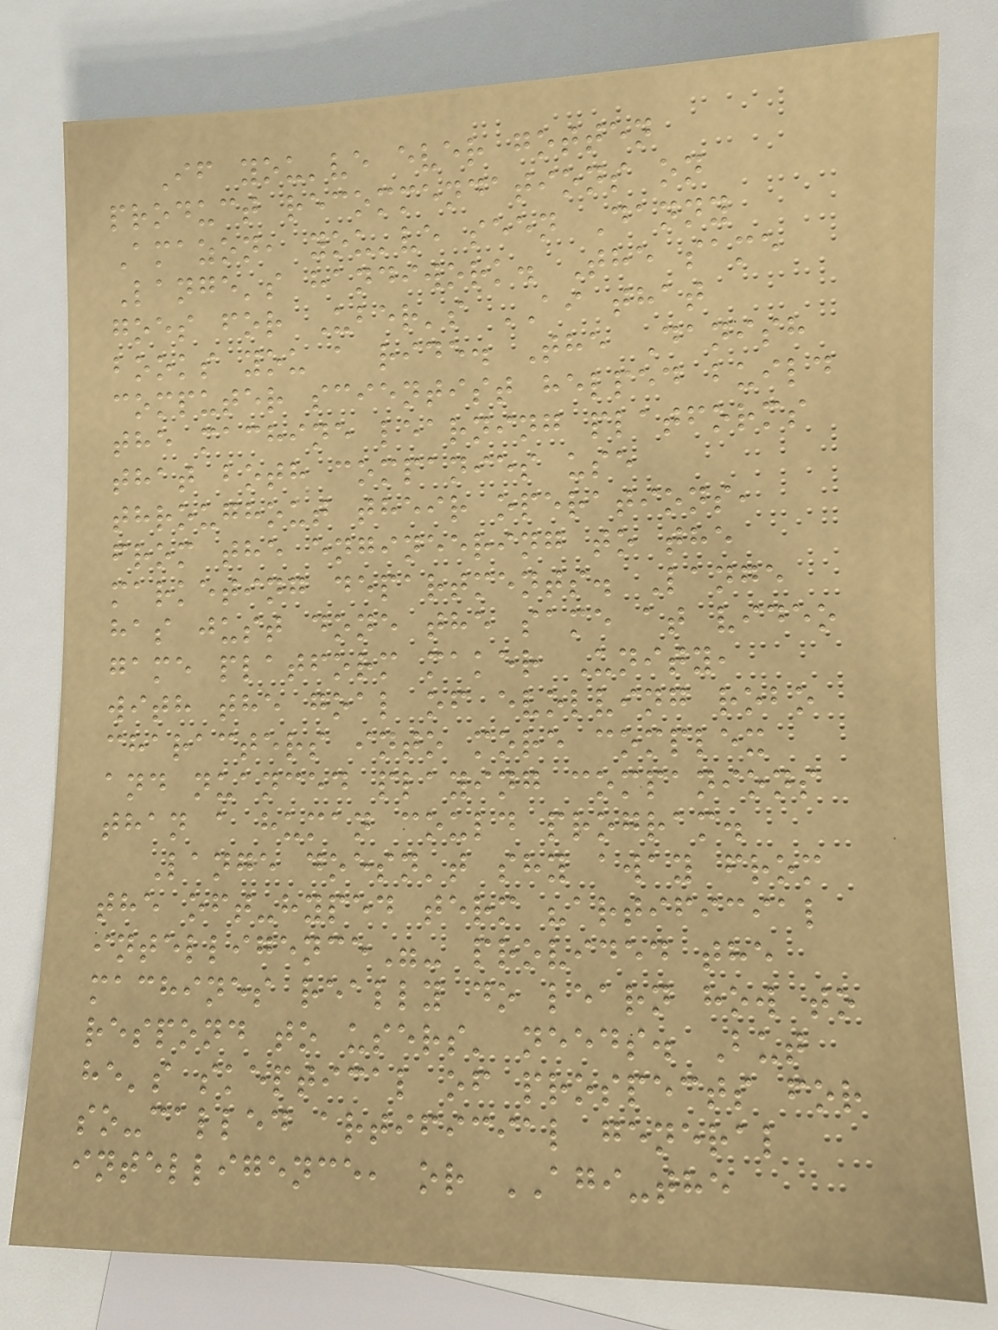If you've ever gotten
product recommendations on
Amazon, you've seen Danny
Lange's handiwork. The same
goes for Uber's AI that
books you a ride. The Danish
computer scientist helped build
the machine learning platforms
that both companies use
throughout their operations,
from the engineering to the
marketing departments. Lange
has just done the same at video
game platform maker Unity,
with the goal of evolving robo
characters into more complex
and nuanced playing companions
than a human could program.
Lange doesn't shy away from
the oft-hyped term "artificial
intelligence"- provided the
machines really do learn how to
respond to users' needs. But
he's skeptical of prospects for
so-called artificial general
intelligence, or AGI-the
